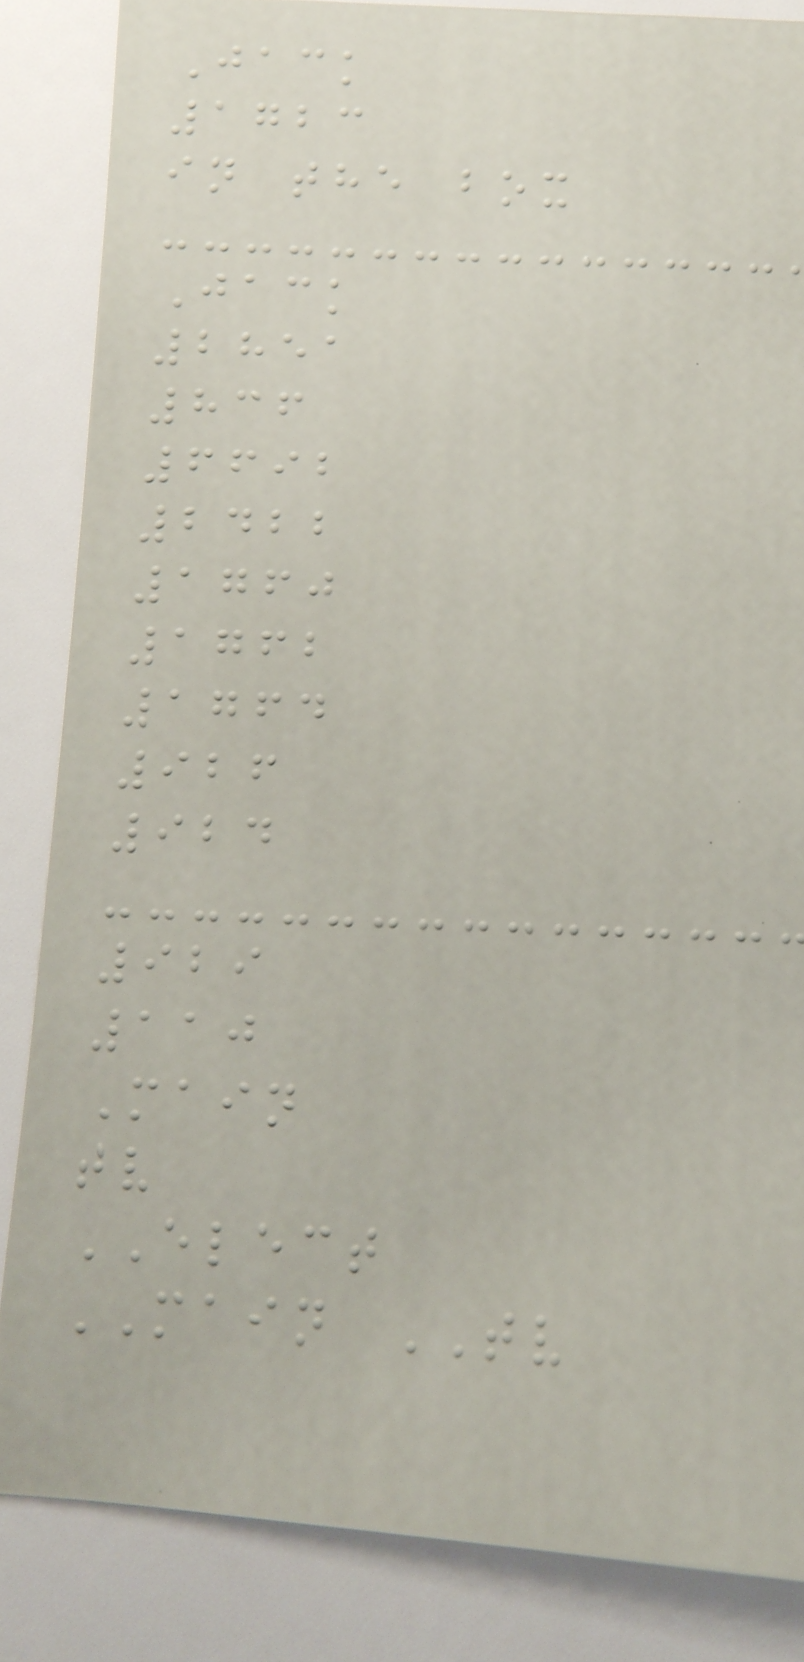Jack
1723
in the box
Jack
2851
836
6692
2422
1760
1762
1764
926
924
929
110
Main
tv
ELECT
MAIN TV
